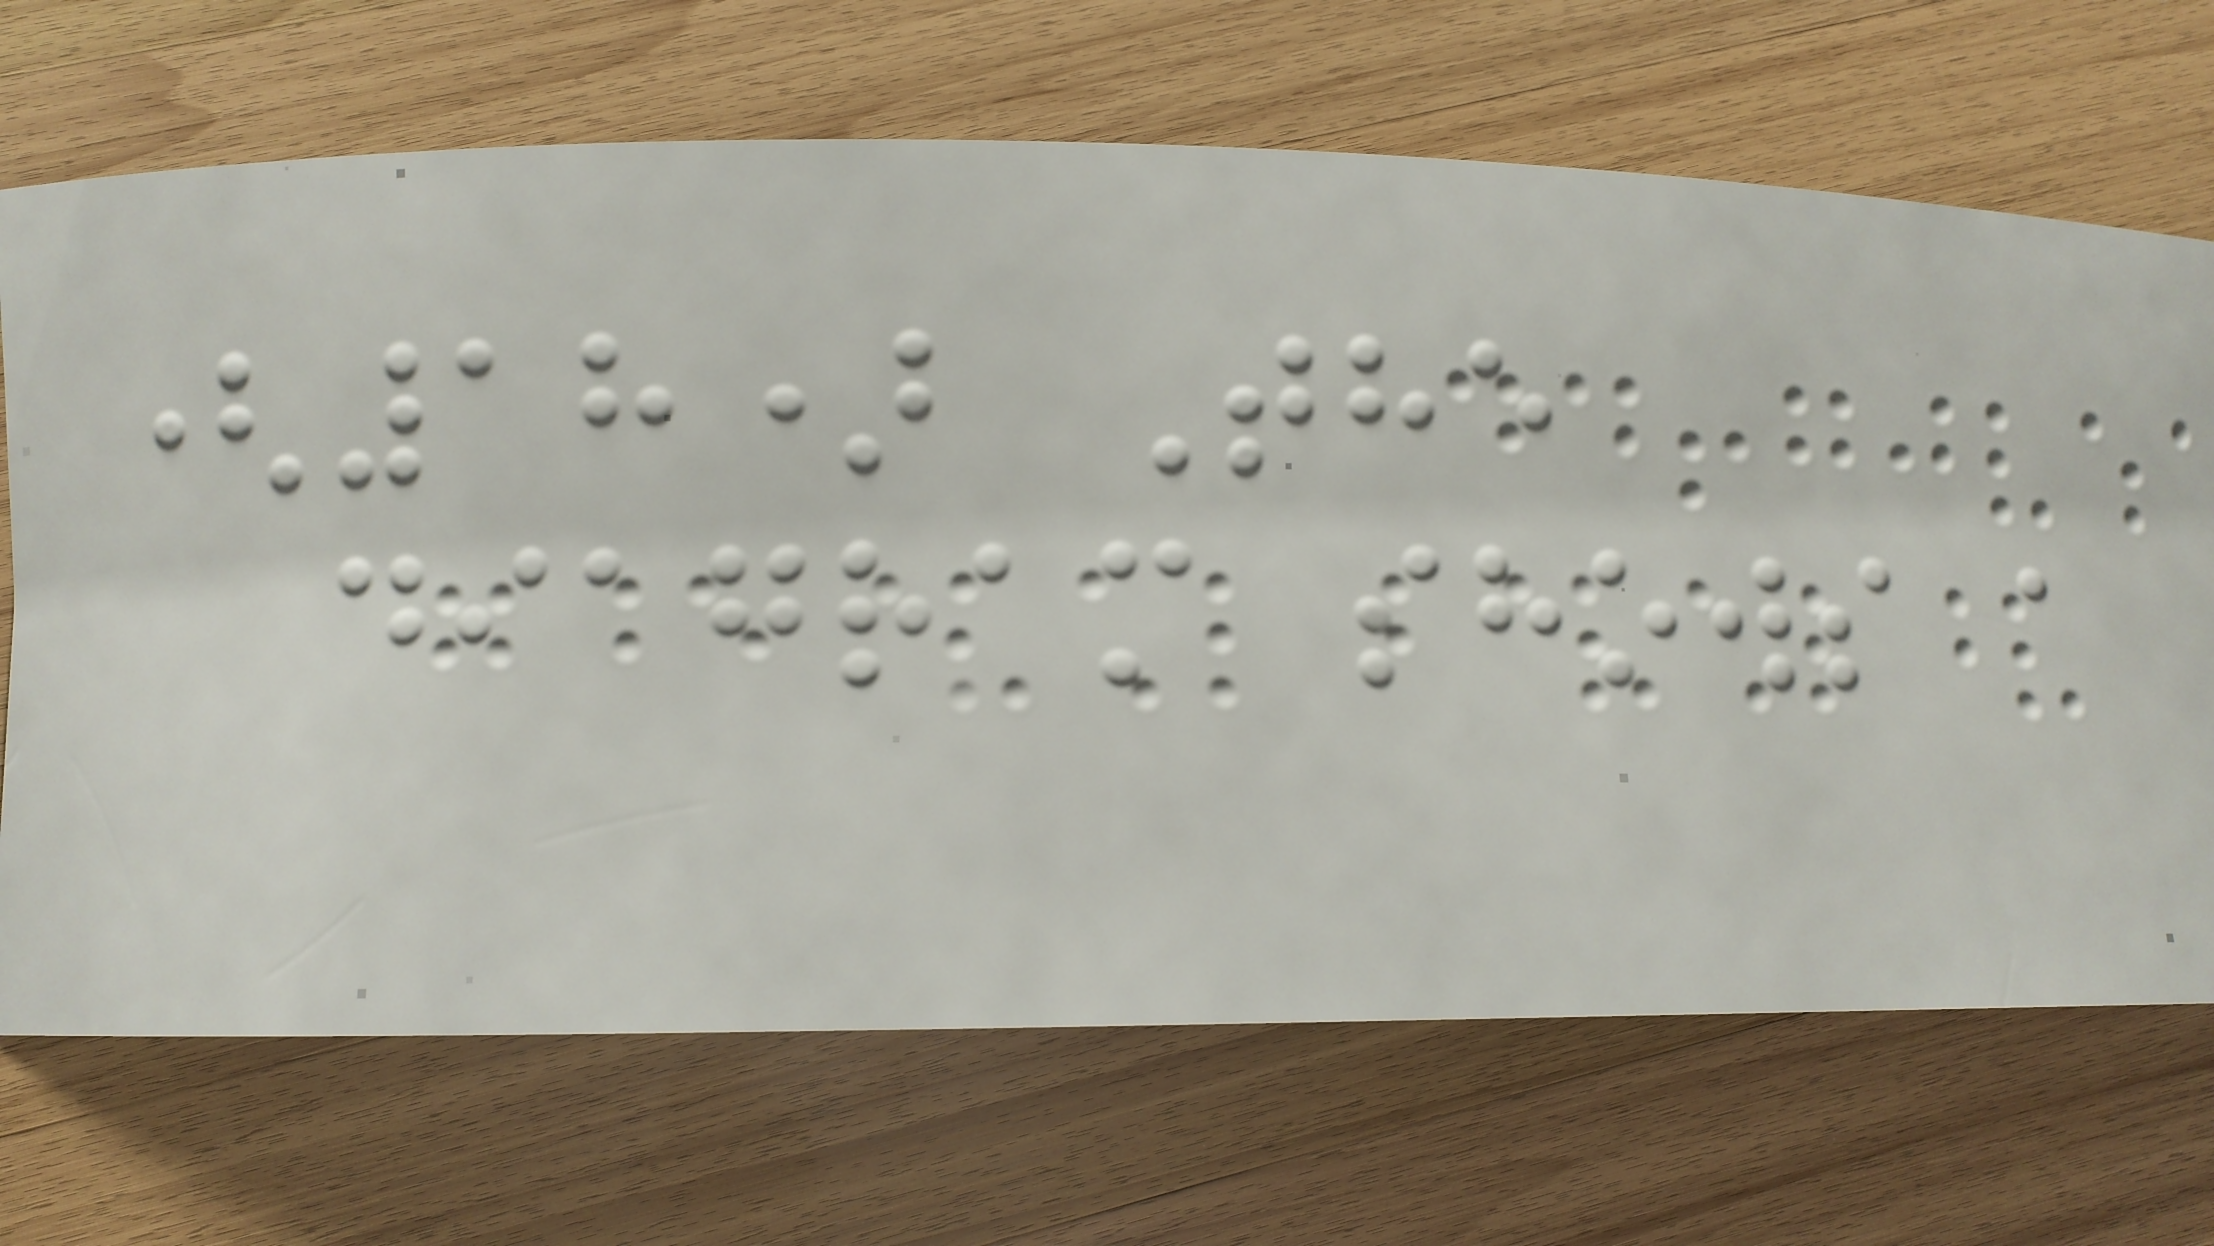(18) The
diagram shows a
